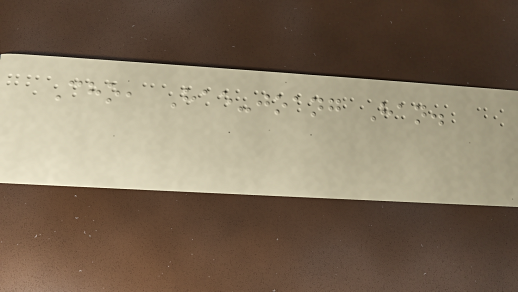Cho, Hae-joang Han.
